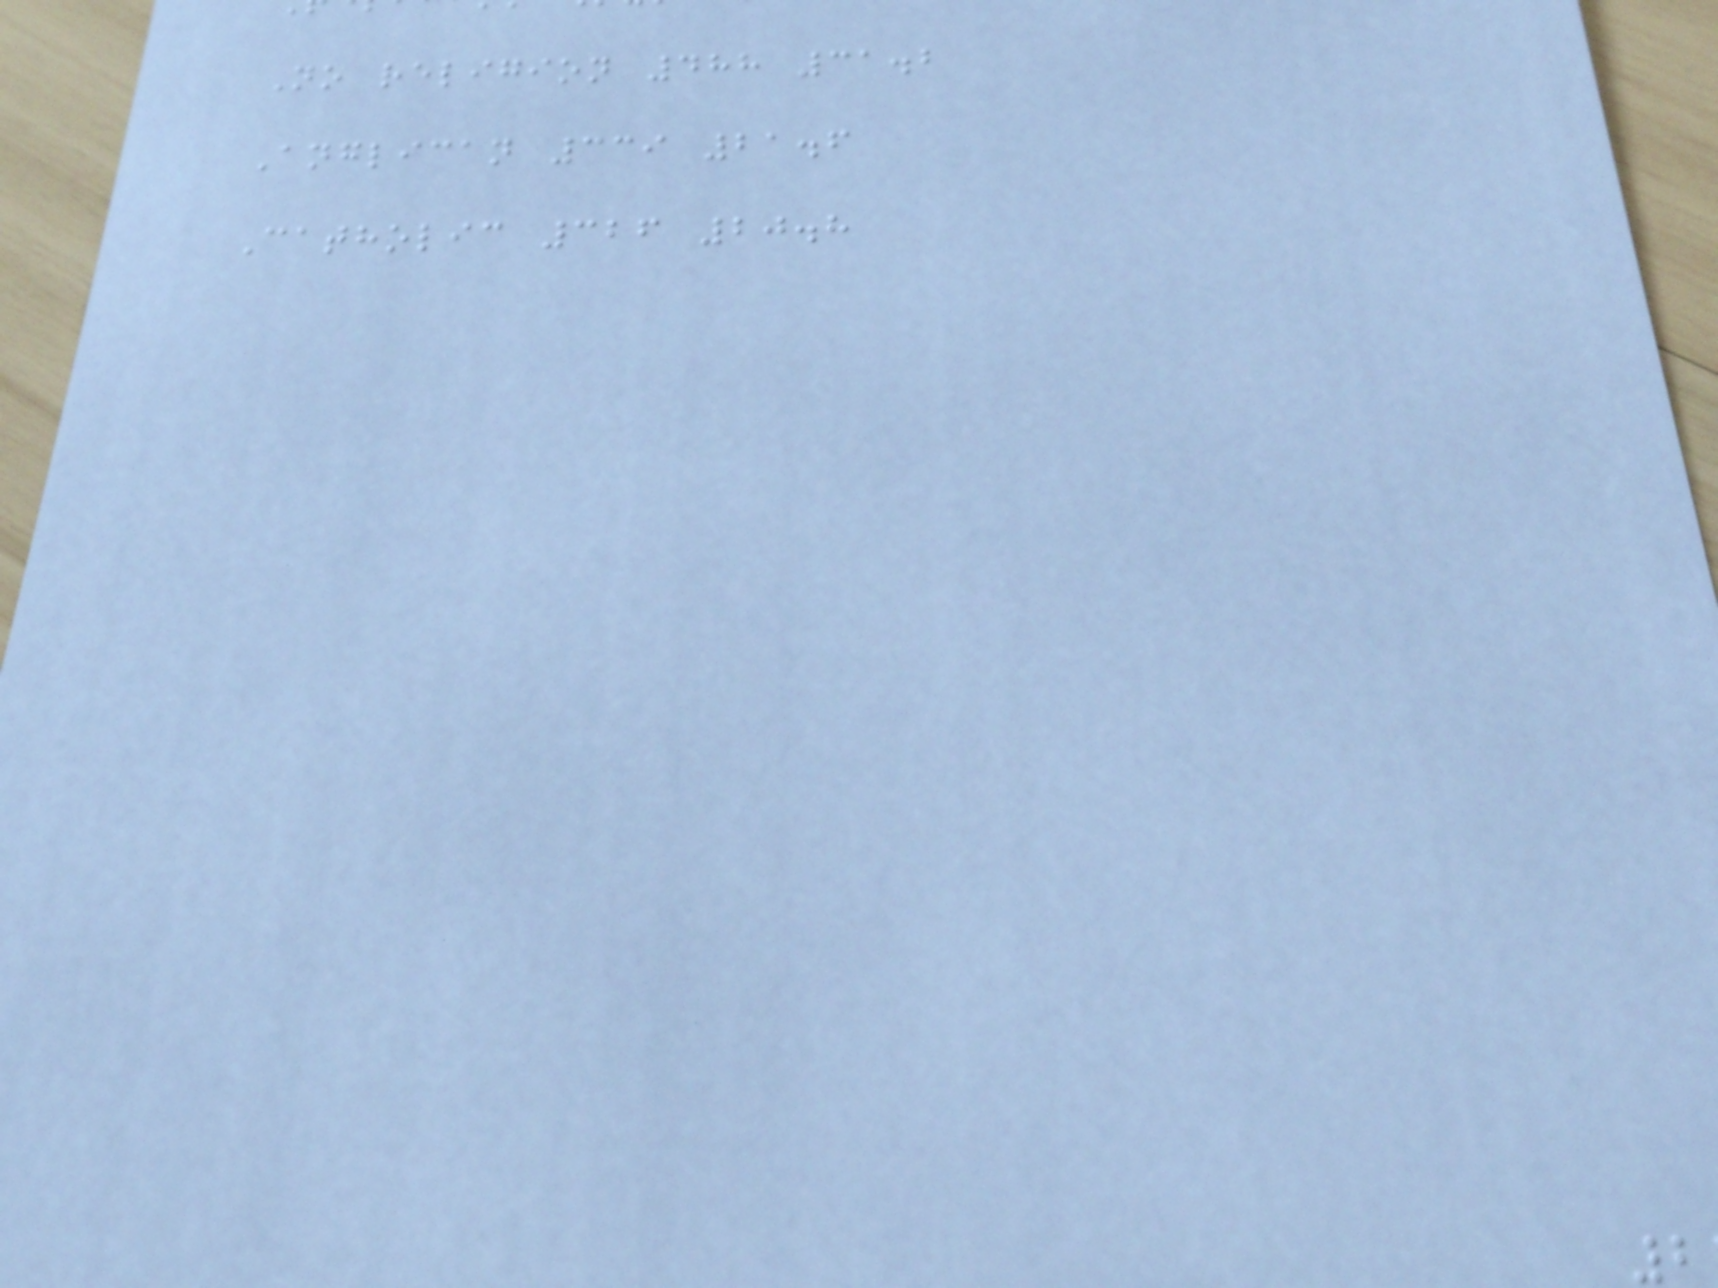No religion 488 31.2
Anglican 339 21.6
Catholic 326 20.8
